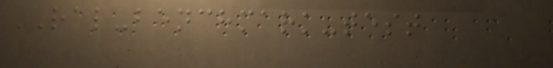RAL-benchmark-test
